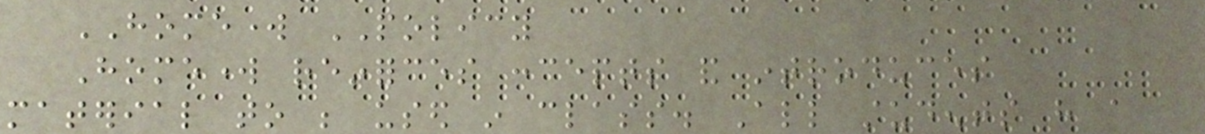HOMEWORK POLICY
Homework reinforces concepts and introduces
material to be used in class. All students have a
